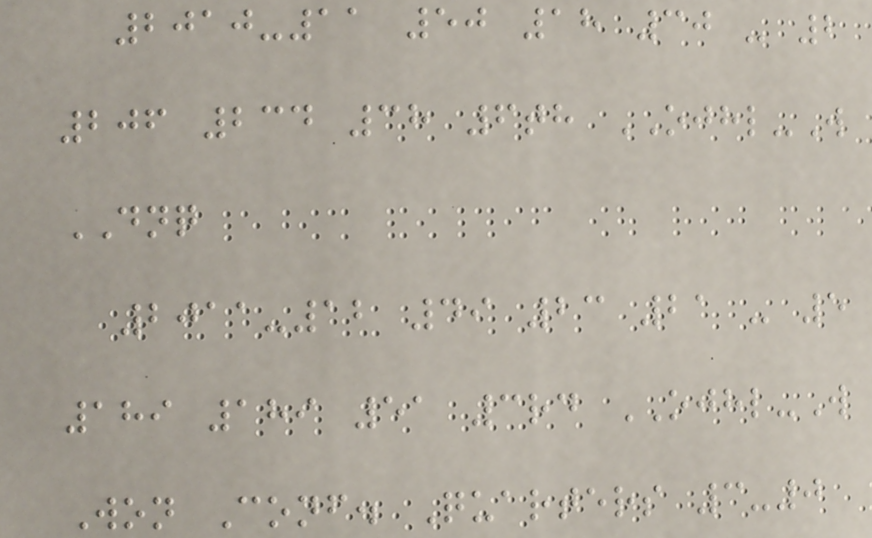2010-11 50 18 30 - 2
206 234 38 6th OJHL-W
DNQ
2011-12 49 23 21 - 5
189 189 51 3rd OJHL-W
Won Conf. Quarters 3-0
